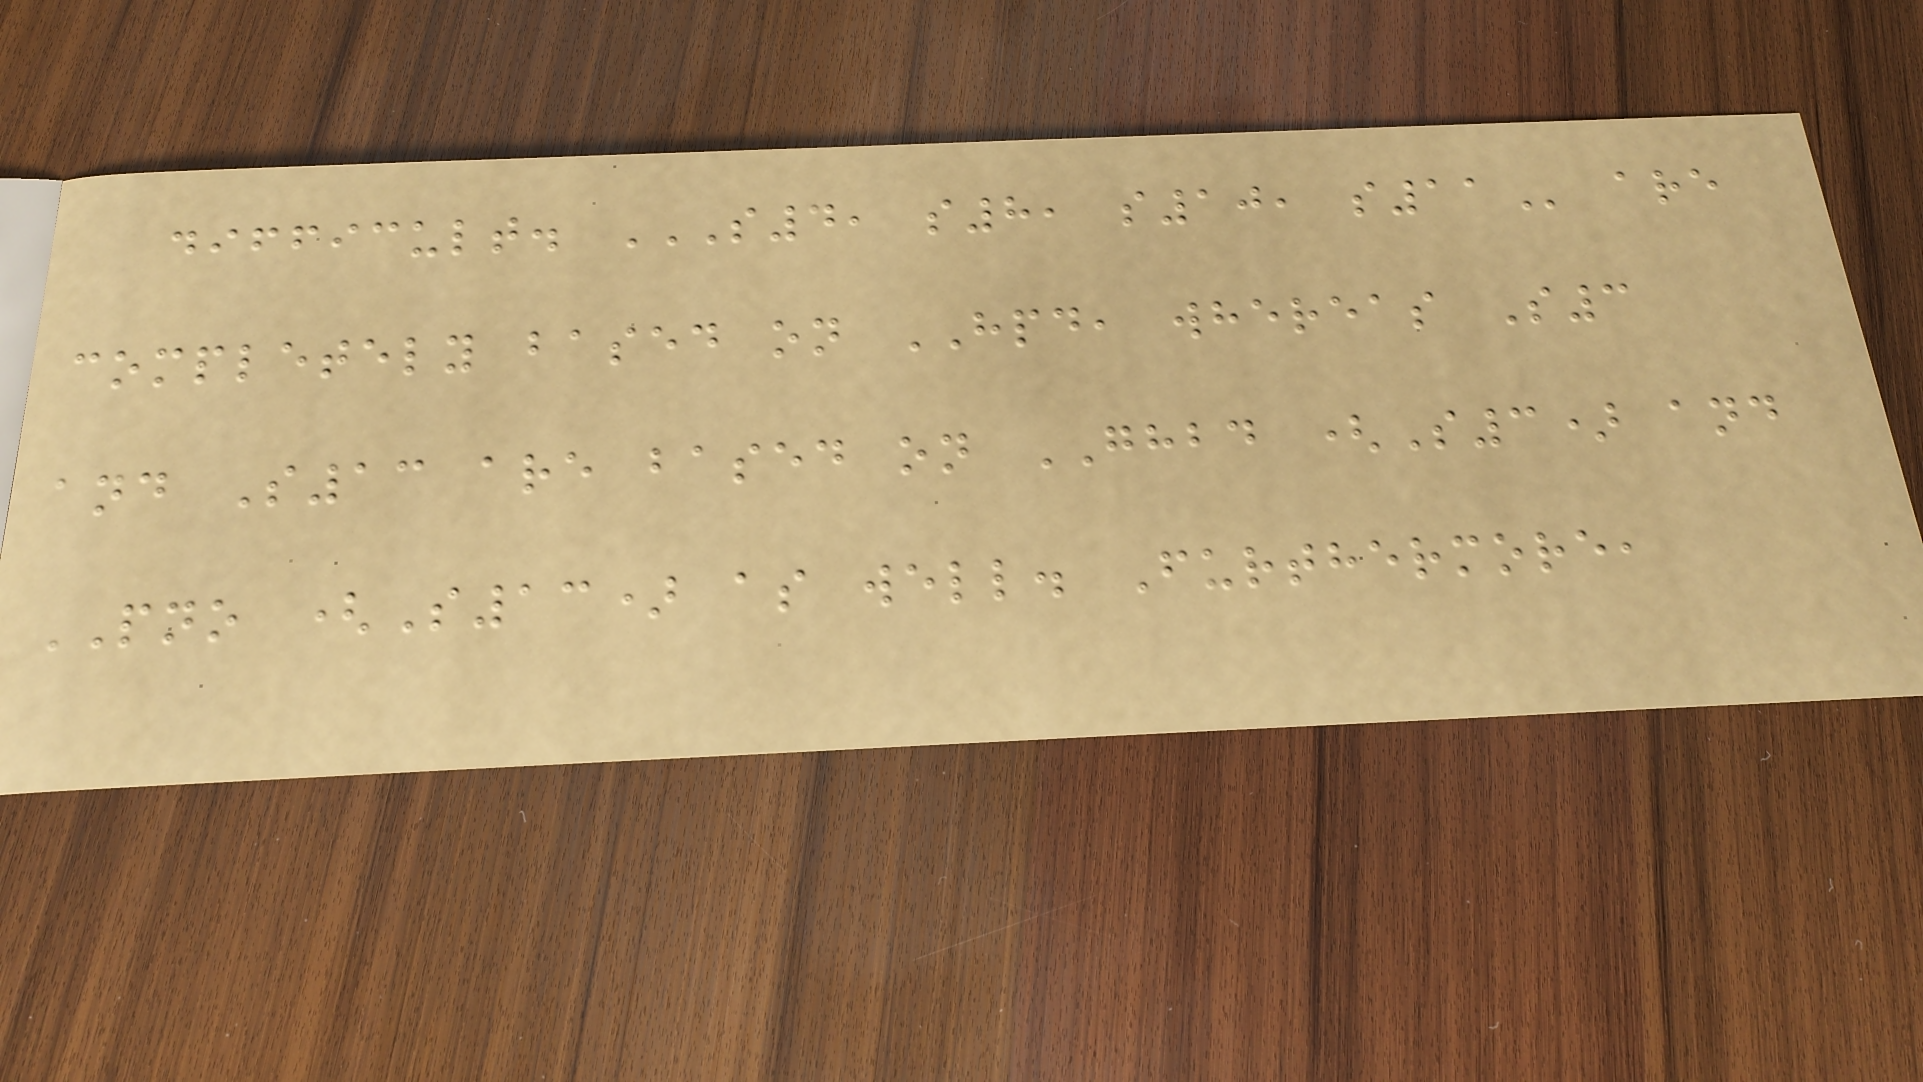difficult. S4, S8, S10, S11 are
completely based on HPD, whereas S3
and S13 are based on GHBD (S3) and
PNO (S13) as well. Furthermore,
